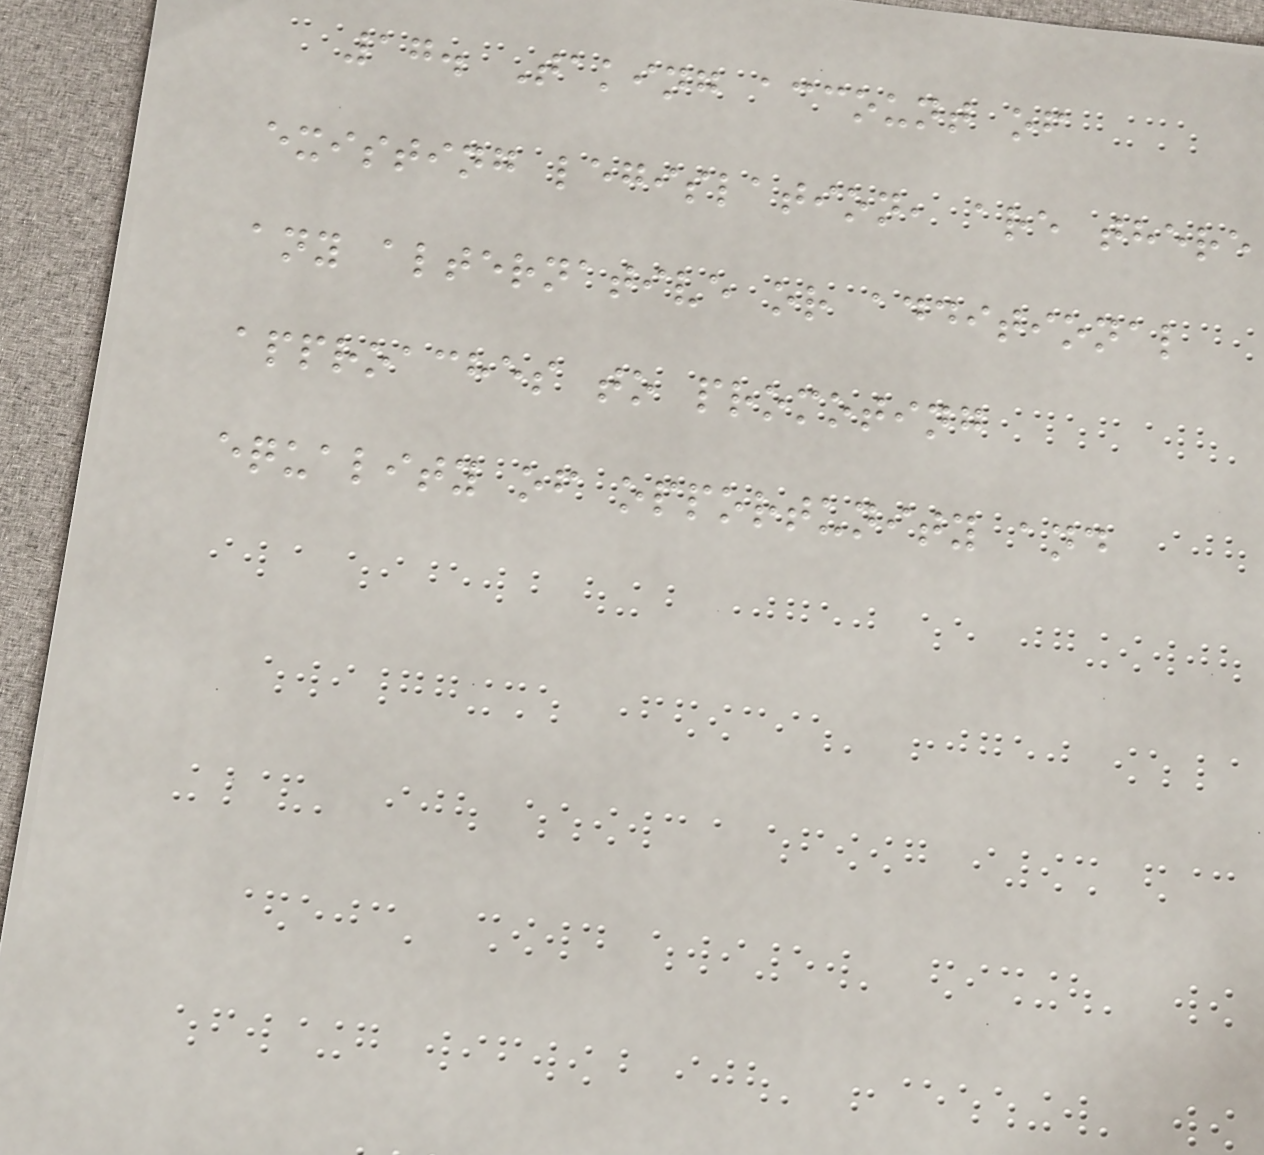17. Taking account of
existing legislation, are there
any alternative or additional
approaches to promoting
equality of opportunity and
